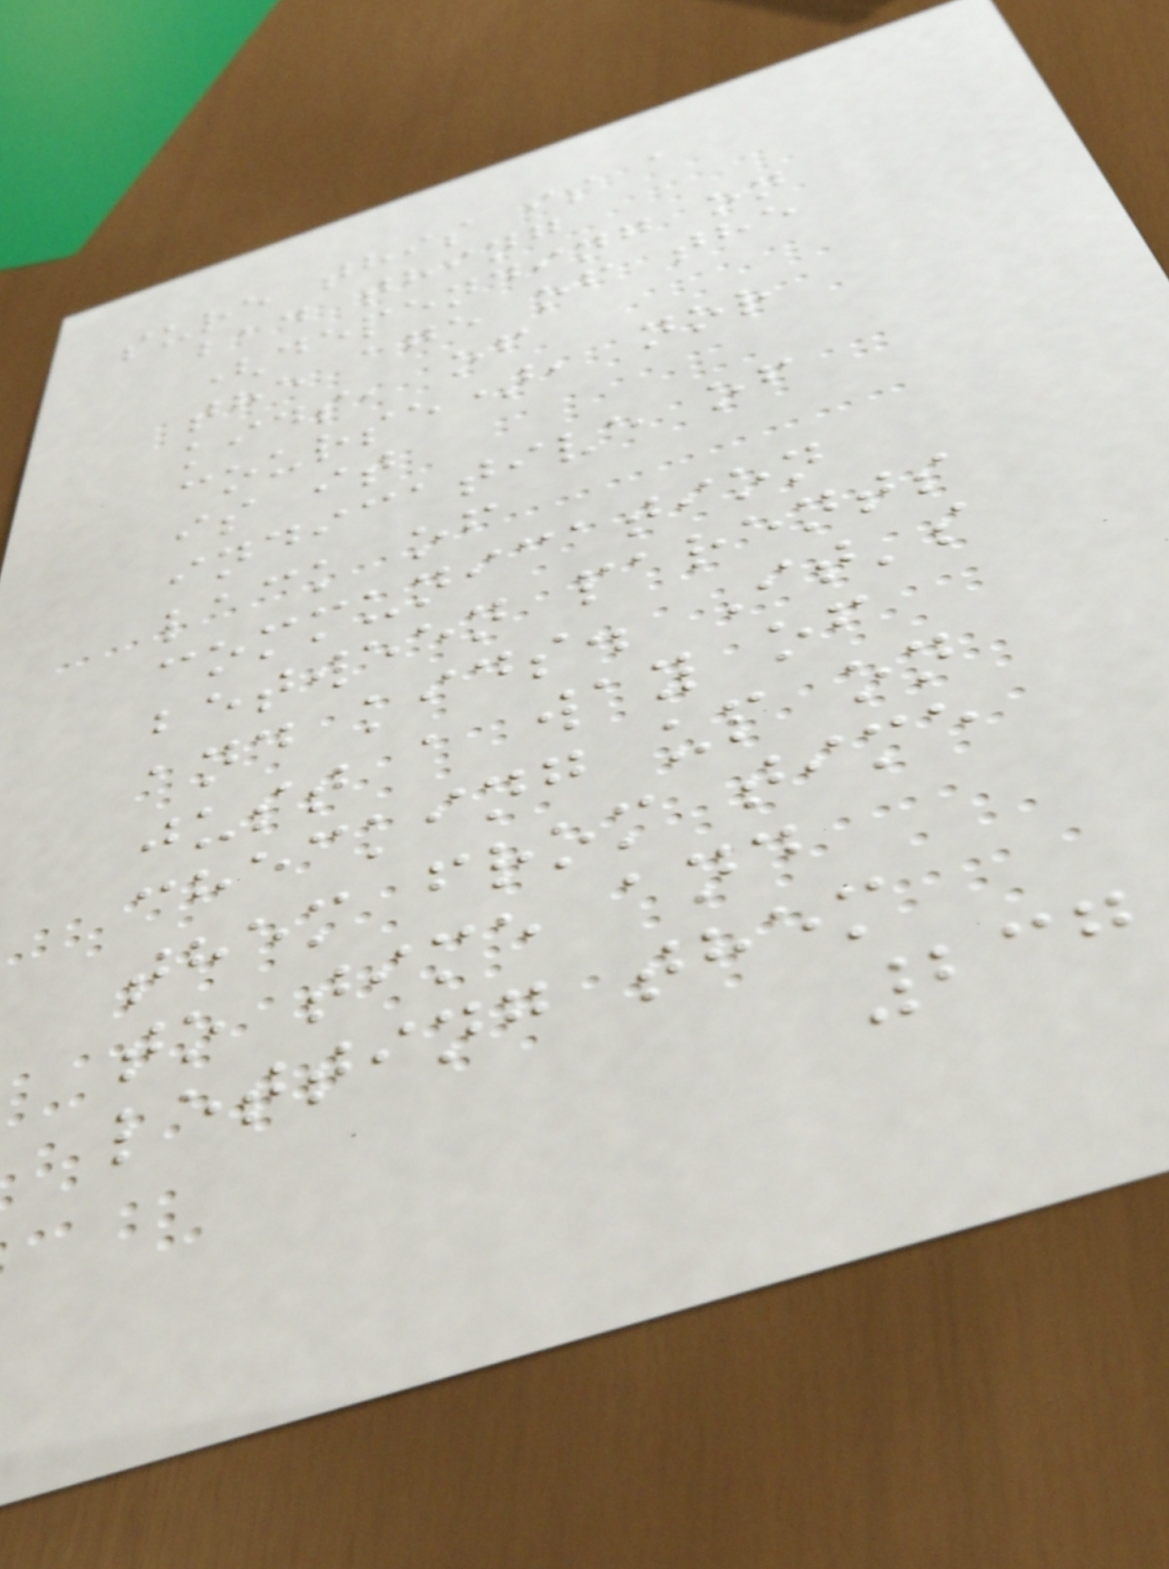sure this is a
bad thing
(depending on
the age of the
kids, of
course), nor
is it
indicative of
lack of
communication
between parents
and kids. It's
just a way of
checking up on
them from time
to time and
letting them
237
